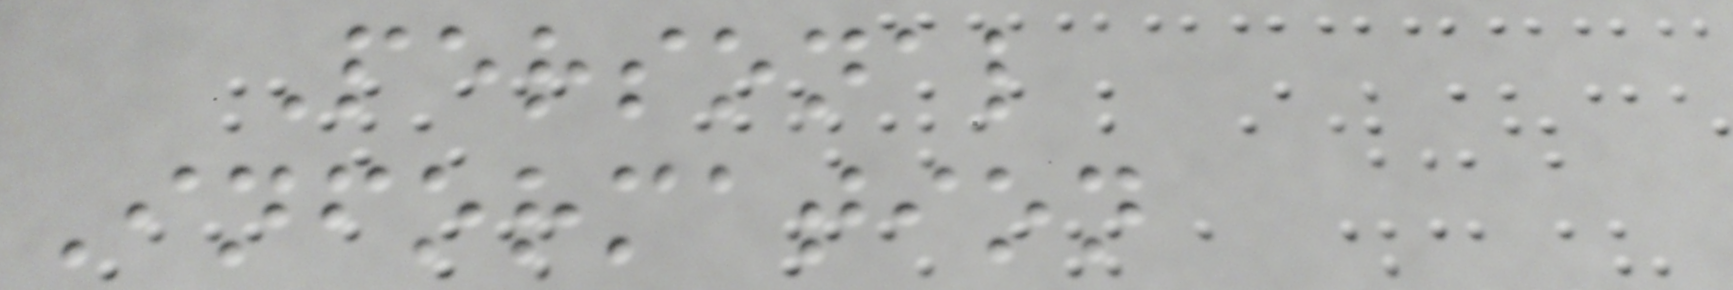Personal
Information
